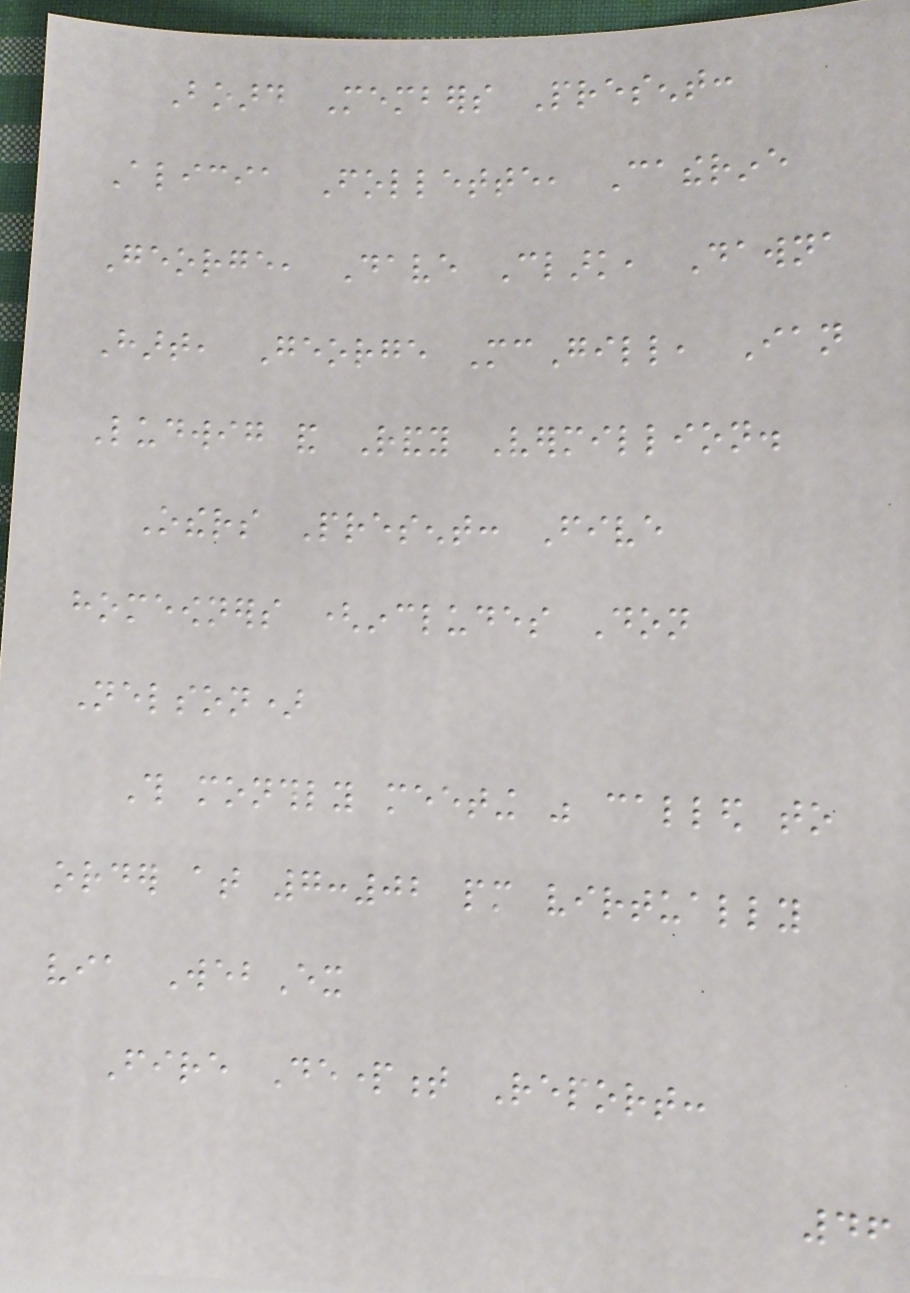Board Members Present:
Alicia Follette, Catherine
George, Dave Clark, Dawna
Hart, George McGill, Ian
Ludwig and Randy Vermillion.
Others Present: Five
homeowners (includes Don
Nelson)
This monthly meeting was called to
order at 7:02 pm virtually
via WebEx
Fire Department Report:
46
